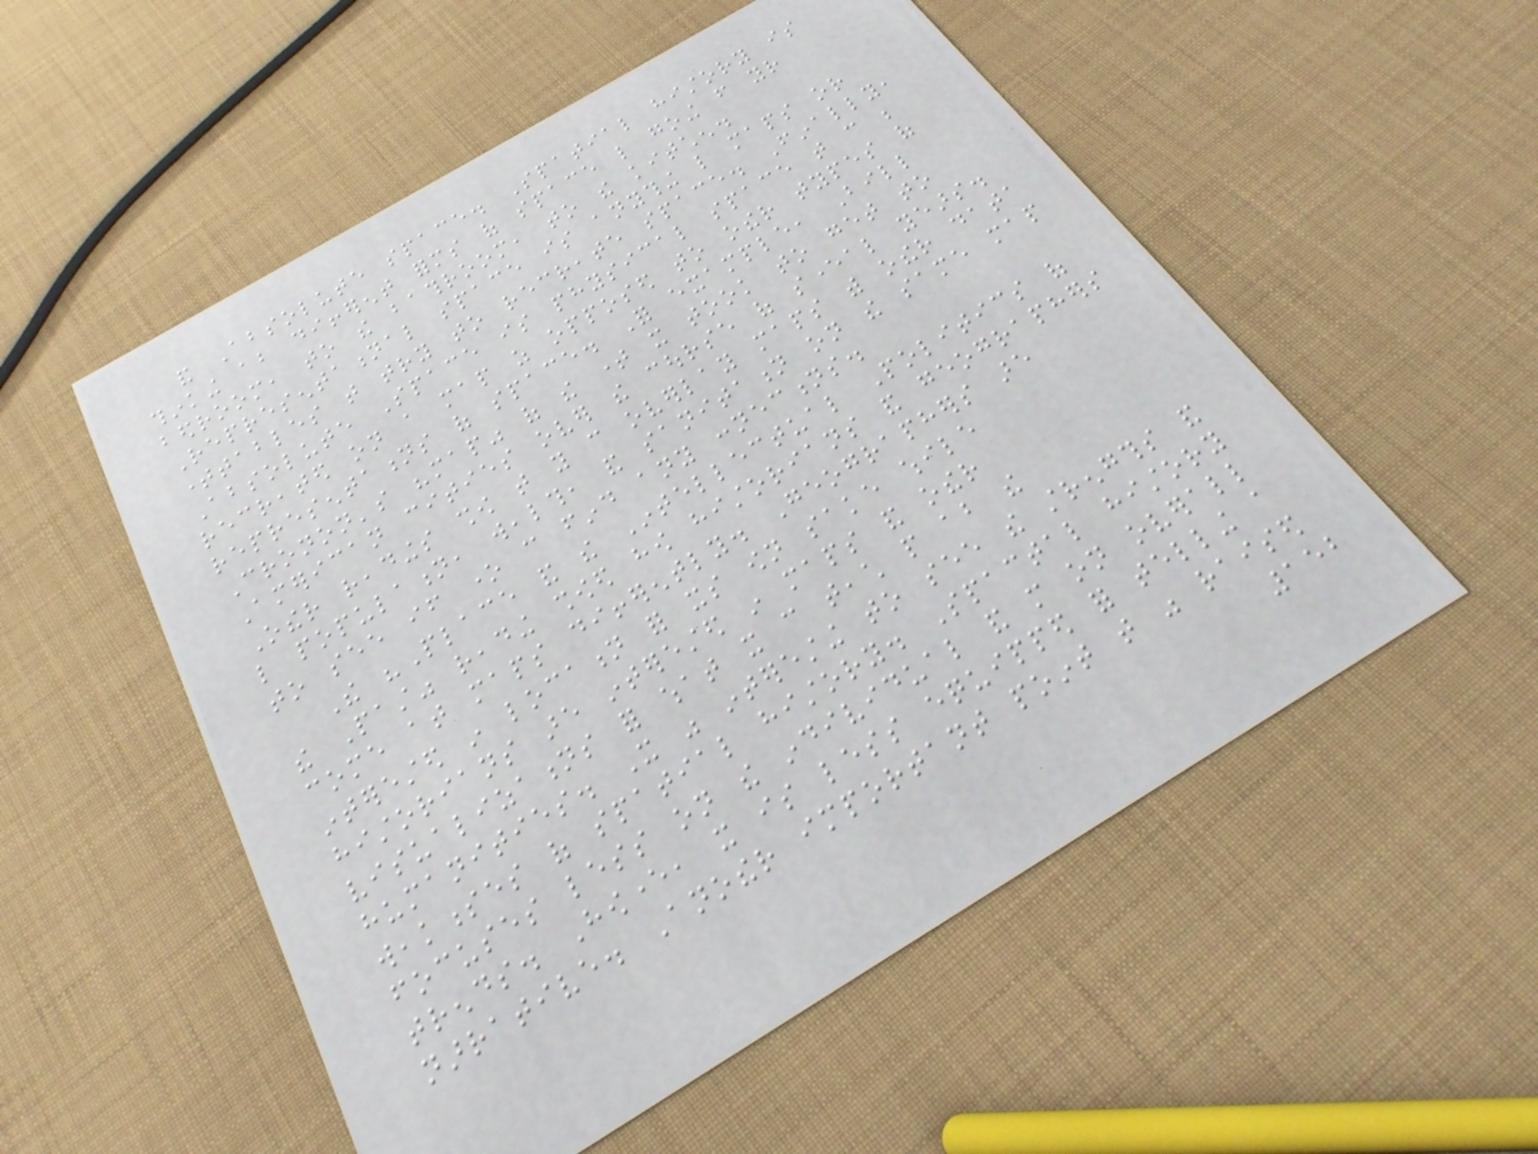and Absolute space. Spatial history is
thinking about different forms of space like going from your
bedroom, to the bathroom, to the kitchen.
Representational space is anything like maps or
timetables that try to recreate space. Finally,
Absolute Space is physical space that can be
recreated on a map as opposed to other types of
representations of space. For example, Bill
Cronon's "map" of the time it took to get to
American cities over the course of several years.
Other readings show that you can overlay maps with other data
like population, wealth, and sanitation on the same map
to see if one can find any connections.
The "Place and the Intellectual Politics of
the Past" reading showed how historians and geographers
come at maps differently. Geographers are
interested in location for its own sake while
historians are interested in maps and other
visualizations for what it can teach people about the
humanities. It was interesting to see the strengths and
weaknesses of spatial history. Spactal history
focuses less on the individual and more on overall
trends. However, it is less equipped for telling a
narrative. Another important point that was raised
152
